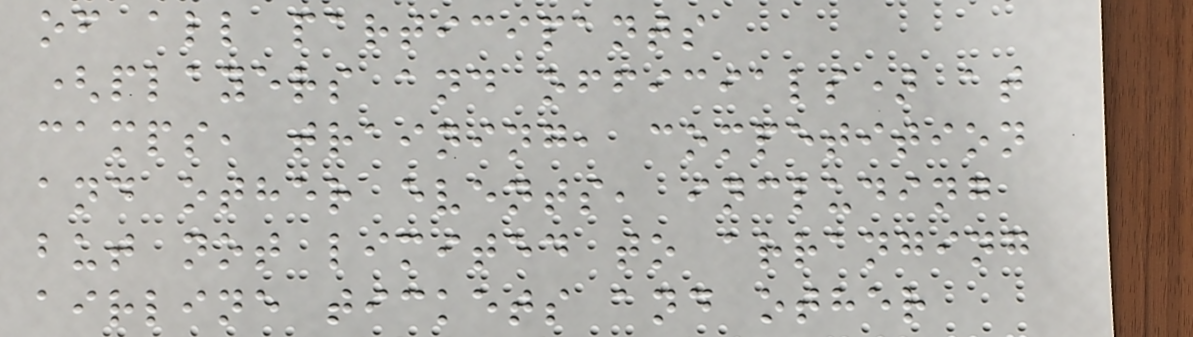of all participants
(players and officials) at
camps, training, competition
and other events, including
but not limited to arranging
airline tickets and other
